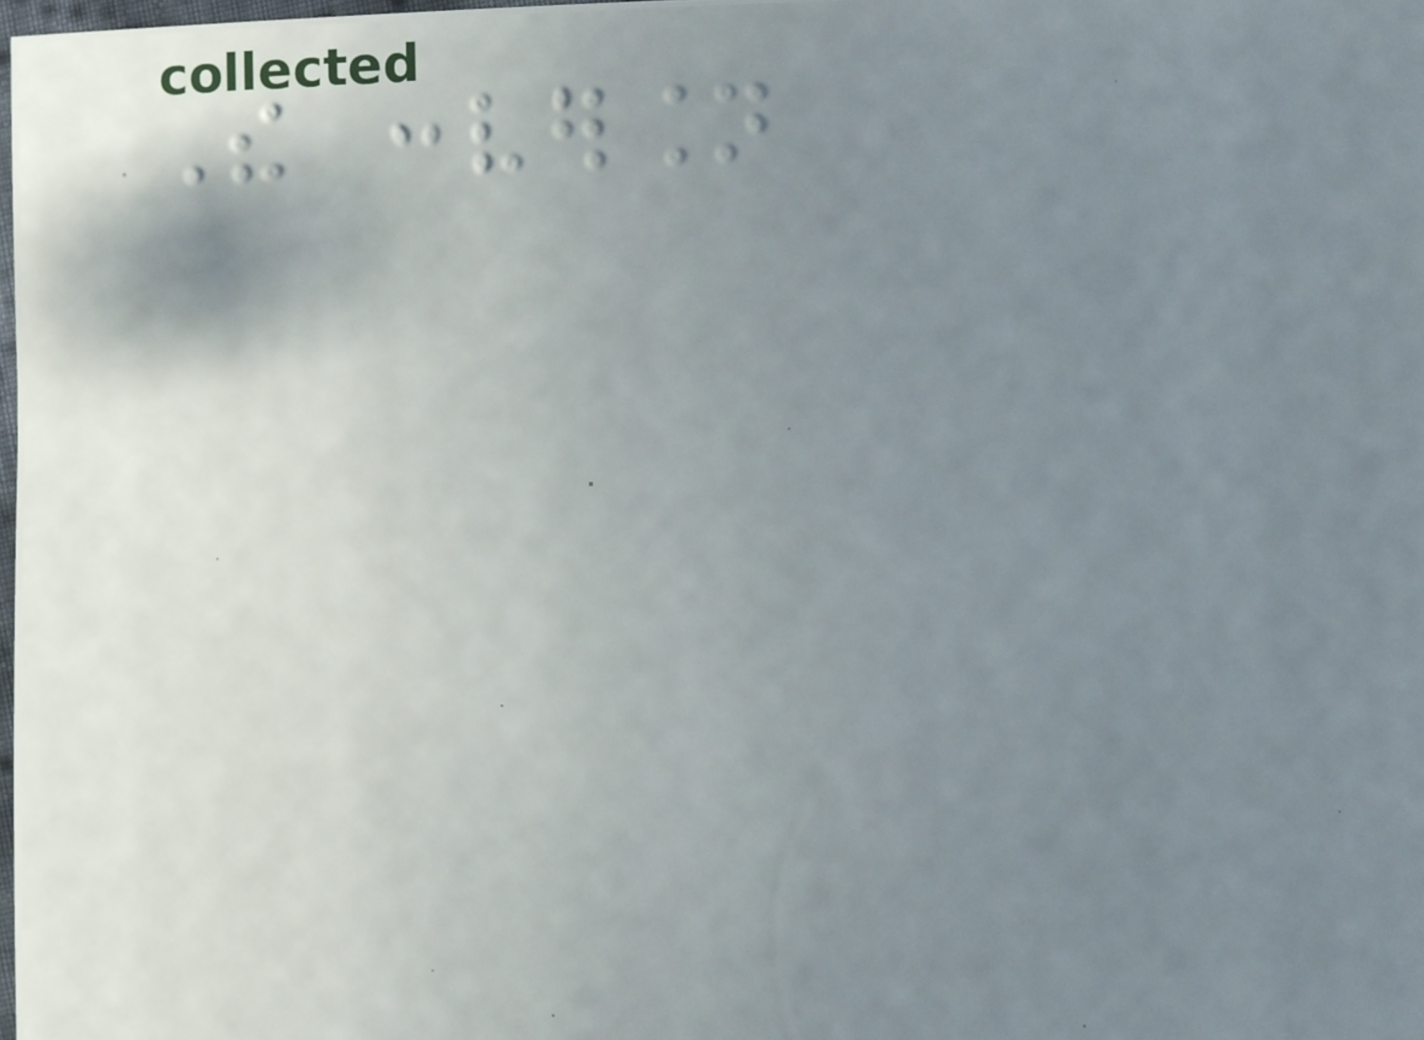The conversion
